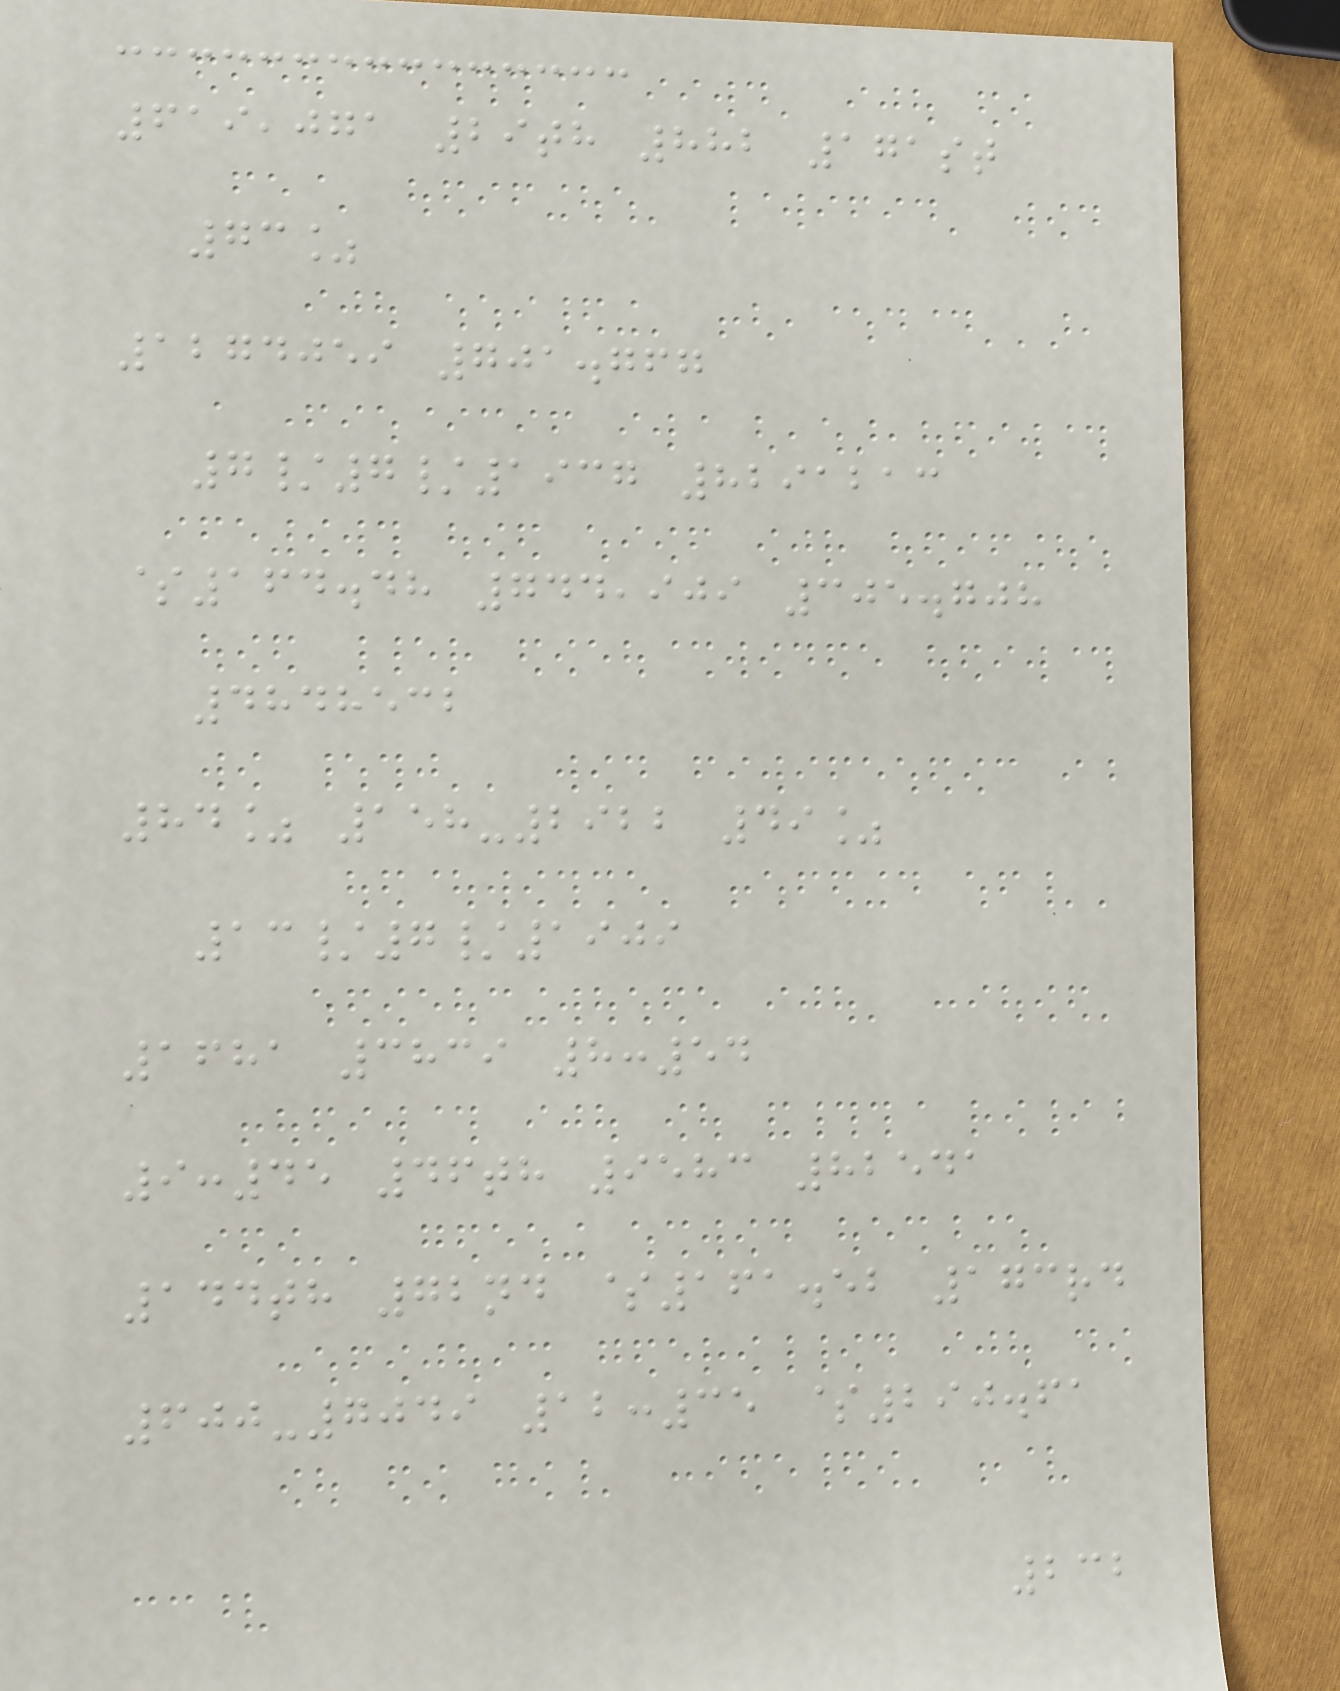619,071 29th 882 171st
73%
1274059 701.767
7/7/1937 8291213
$164.48 744,909 305.708
4848532
84% 158-2922 49%
13/7/1909
1681 3839 8:54
9:45 46th 9583 82541
144th 72nd $161.52 173rd
600-7049 12:35 $290.61
232
